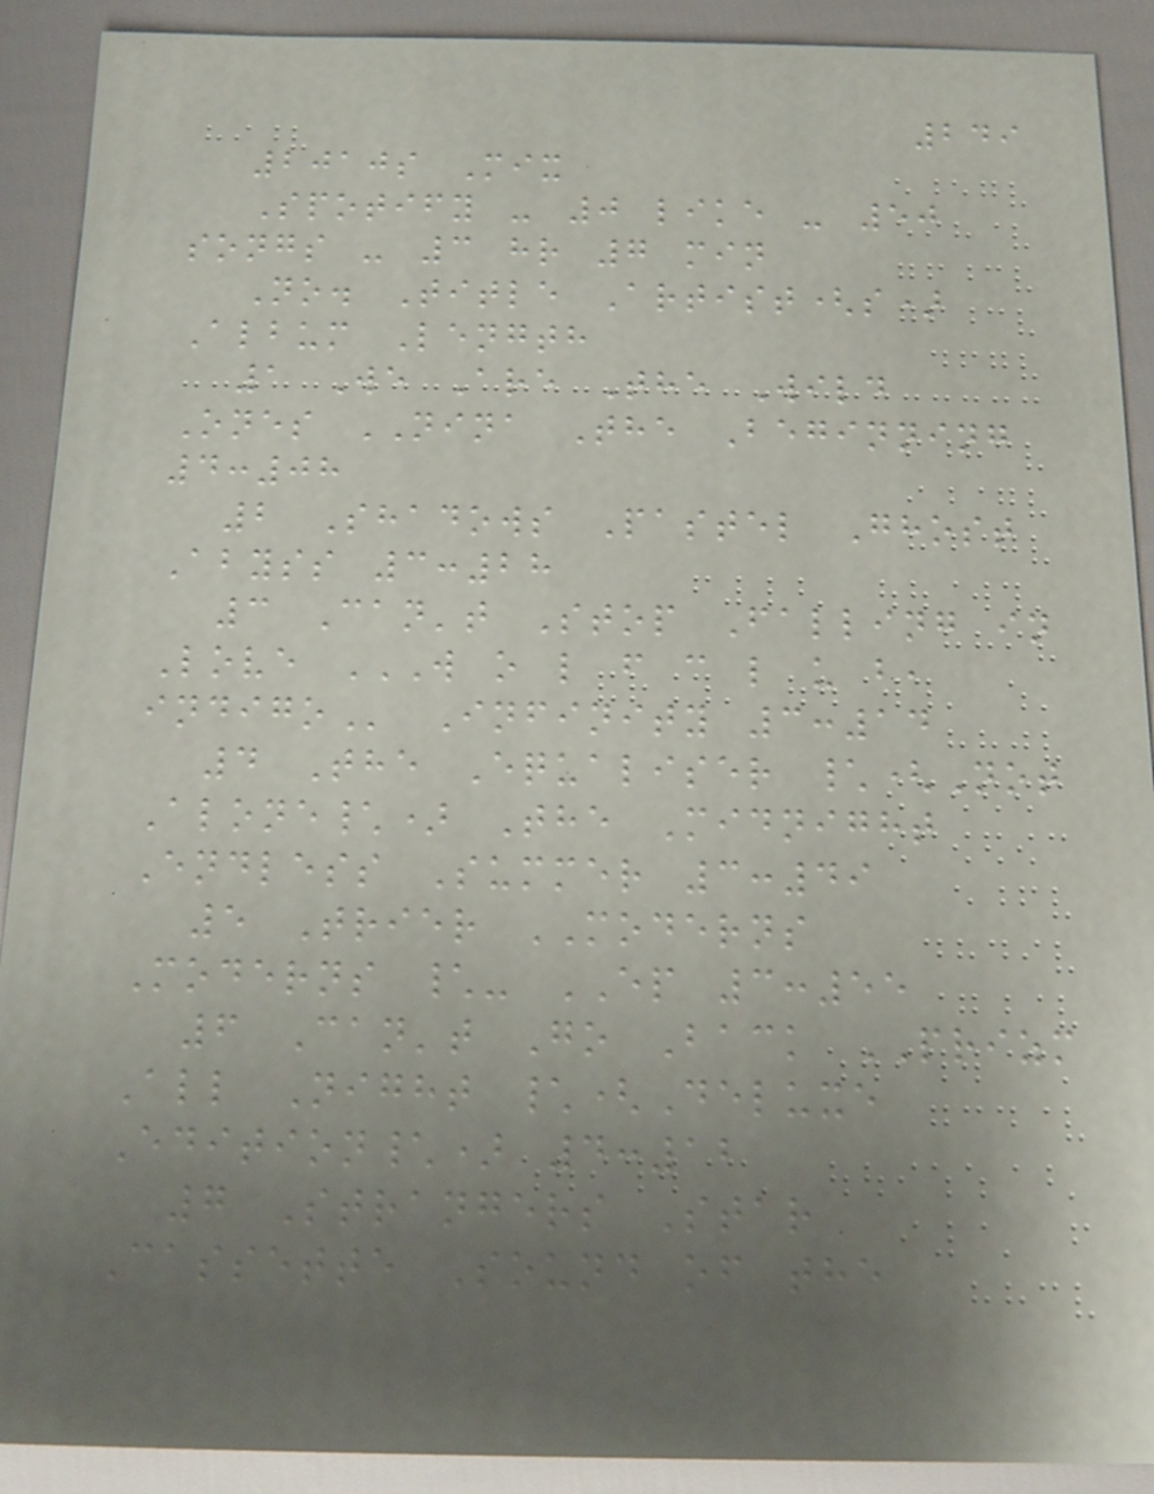249
2010s Mix
Spotify - 0 like - 50
songs - 3 hr 7 min
No. Title Artist(s)
Album Length
1 We Are The Wild
Ones NINA The Beginning
4:08
2 Shadows Pastel Ghost
Abyss 3:28
3 Can't Stop Falling in
Love W O L F C L U B,
INDIGO Infinity 3:14
4 The Equaliser \(Not
Alone\) The Midnight
Endless Summer 3:49
5 Trier MODERNS
Moderns \- EP 3:55
6 Can't Go Back PRIZM
All Night \(Deluxe
Edition\) 4:12
7 Strangers Star
Cassette Sound of the
